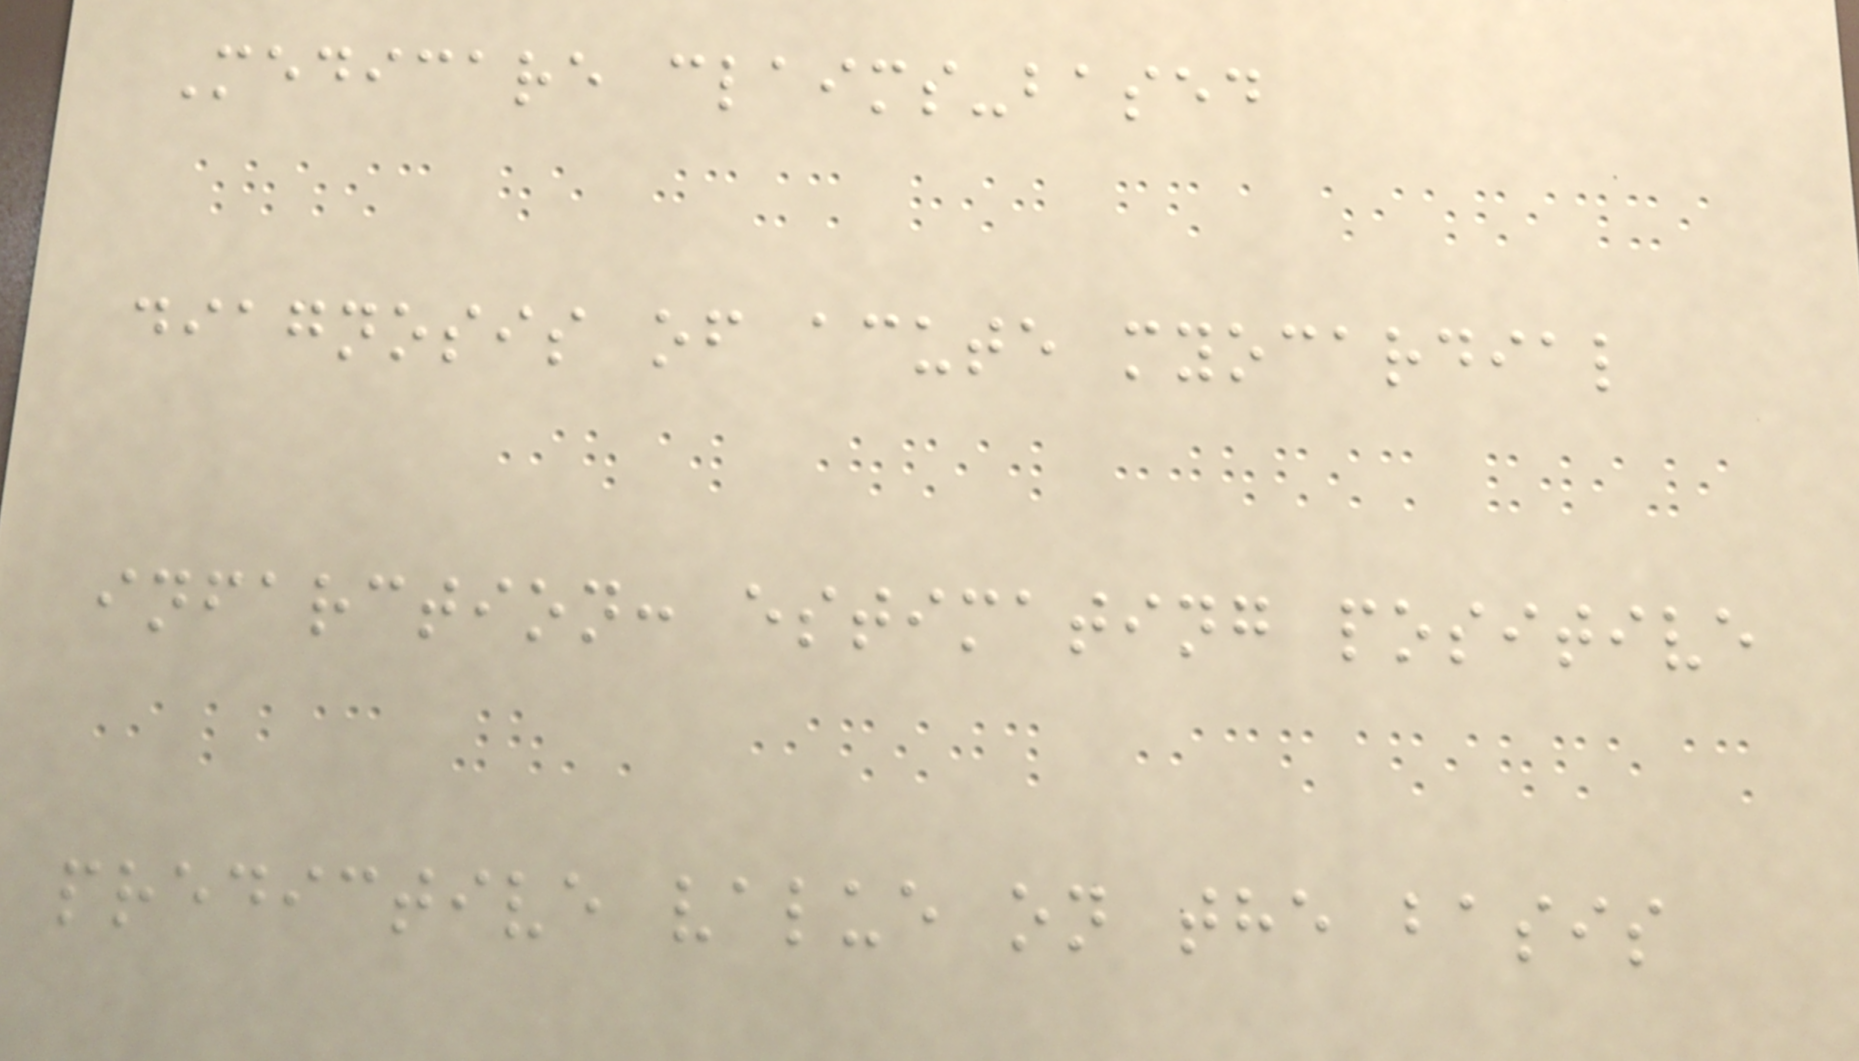Medicare claims-based
diagnosis of acute myocardial
infarction: estimating positive
predictive value on the basis
